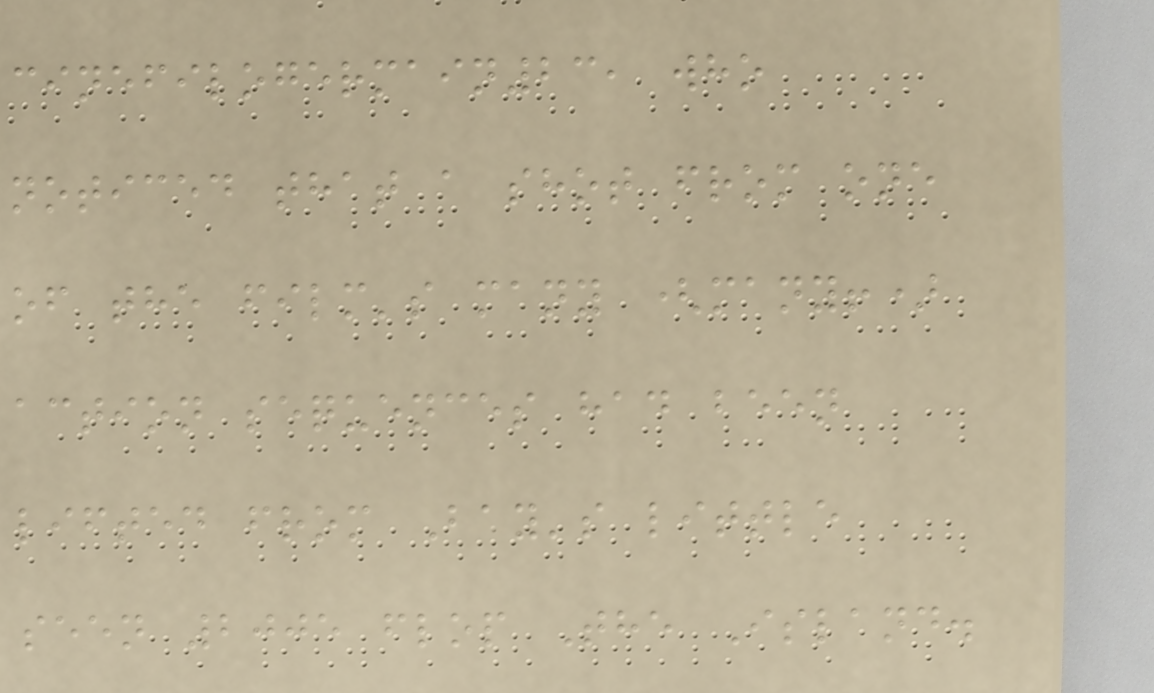cinefilogermain23, who
noticed that a shot from one
of the film's many (many!)
action sequences had been
lifted from Bay's little
seen 2005 flop The Island.
